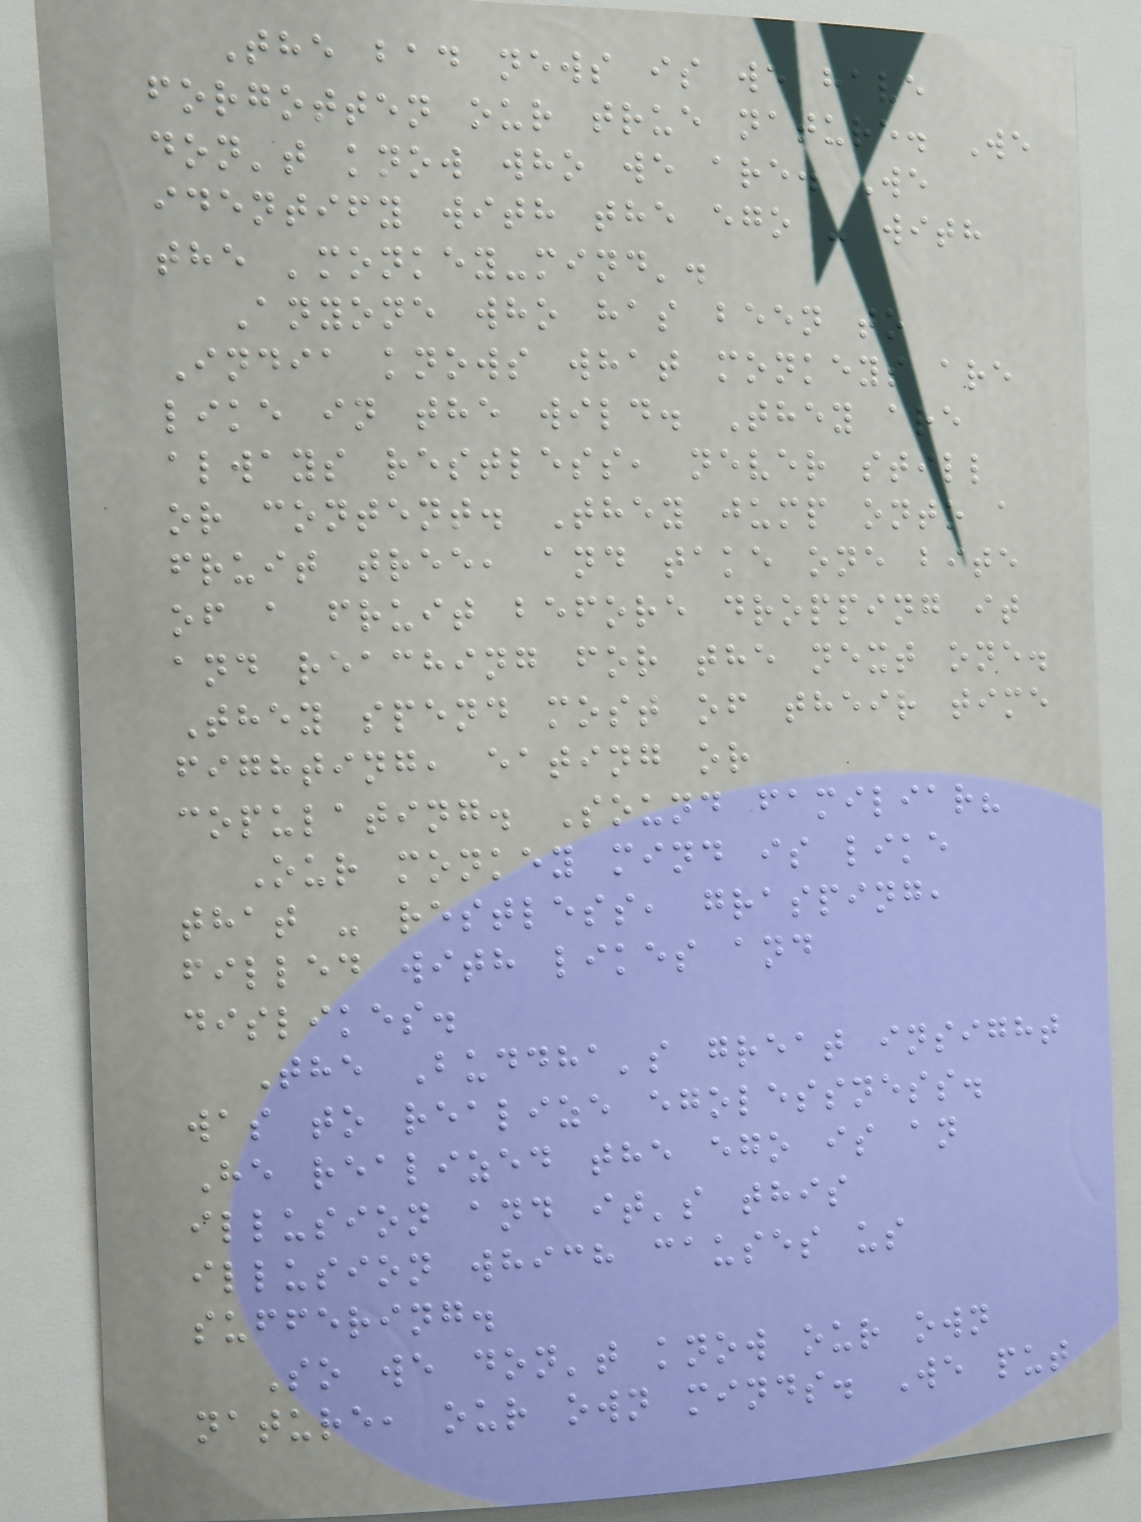The bad news is we have
forgotten our true nature. We
don't know who we are. We
identify with the ego - with
the 'monkey-mind'.
Anyone who has been to
India knows what monkeys are
like in the wild. They are
always restless, never still
or content. They jump onto a
fruit tree, and take one bite
of a fruit before dropping it
and reaching for the next one.
They spend most of their time
fighting, eating or
copulating. Sound familiar?
Our monkey mind is like
that - restless, grasping,
filled with likes and
dislikes.
The Buddha's great insight
was to realize egolessness.
He realized the ego is an
illusion and it's this
illusion which causes us
suffering.
So we don't know our own
nature, our own minds. We put
